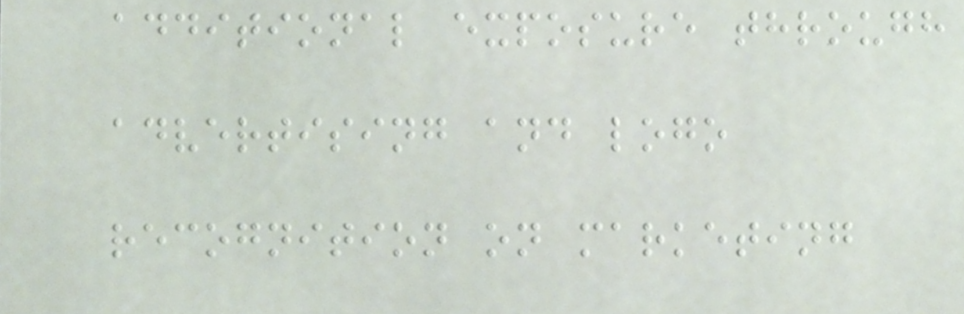additional exposure through
advertising and logo
recognition on marketing
